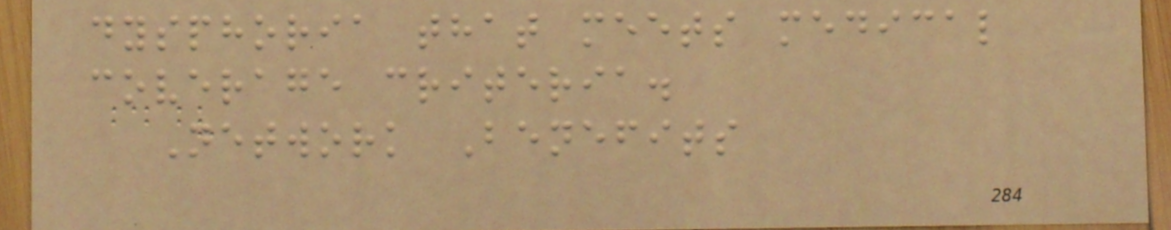dysphoria that meets medical
coverage criteria.
Network Benefits
